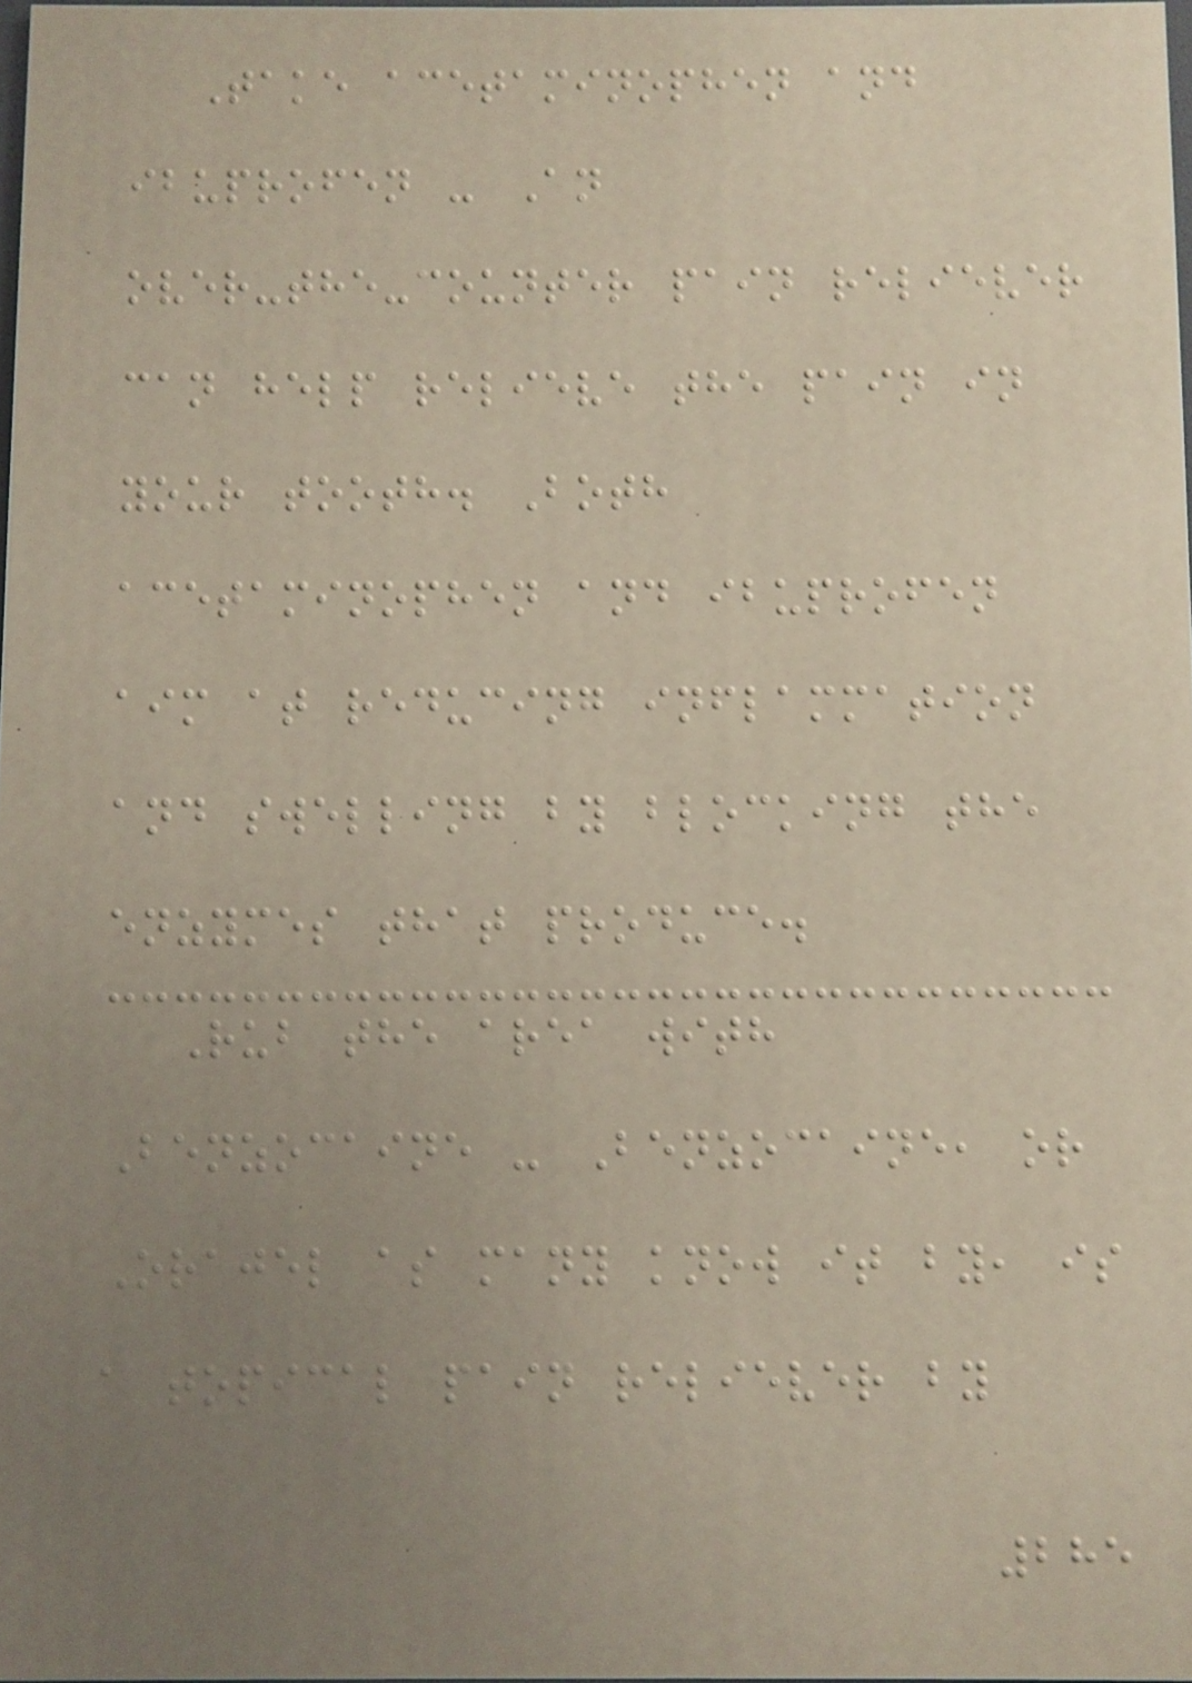Take acetaminophen and
ibuprofen - An
over-the-counter pain reliever
can help relieve the pain in
your tooth. Both
acetaminophen and ibuprofen
aim at reducing inflammation
and swelling by blocking the
enzymes that produce.
Rub the area with
Benzocaine - Benzocaine, or
Orajel as many know it by, is
a topical pain reliever by
285
